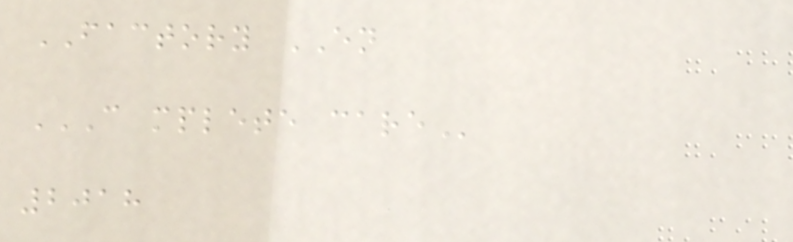FACTORY EN
C MPLETE CARE
2018
